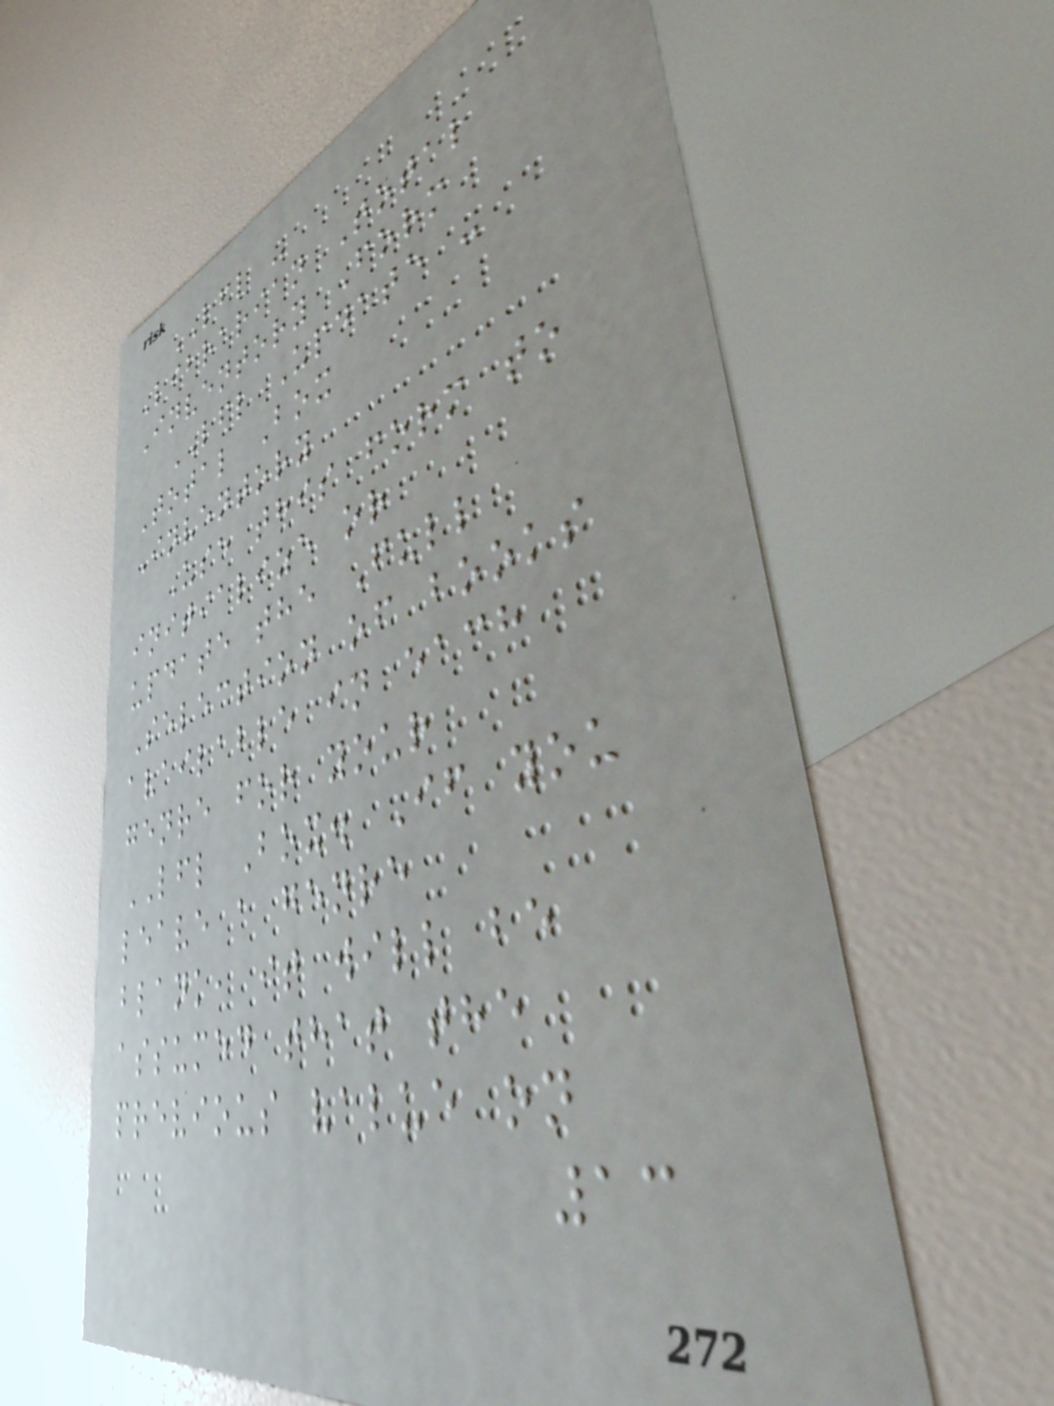LFL -
Librarian Total
Inventory Form
LFL Update -
Total Box
Inventory
Use this form to
initialize or
update the Full
Selection of books
available in each
genre for your
LFL Box. If you
leave a genre
blank, it will be
assumed that the
previous value on
13
